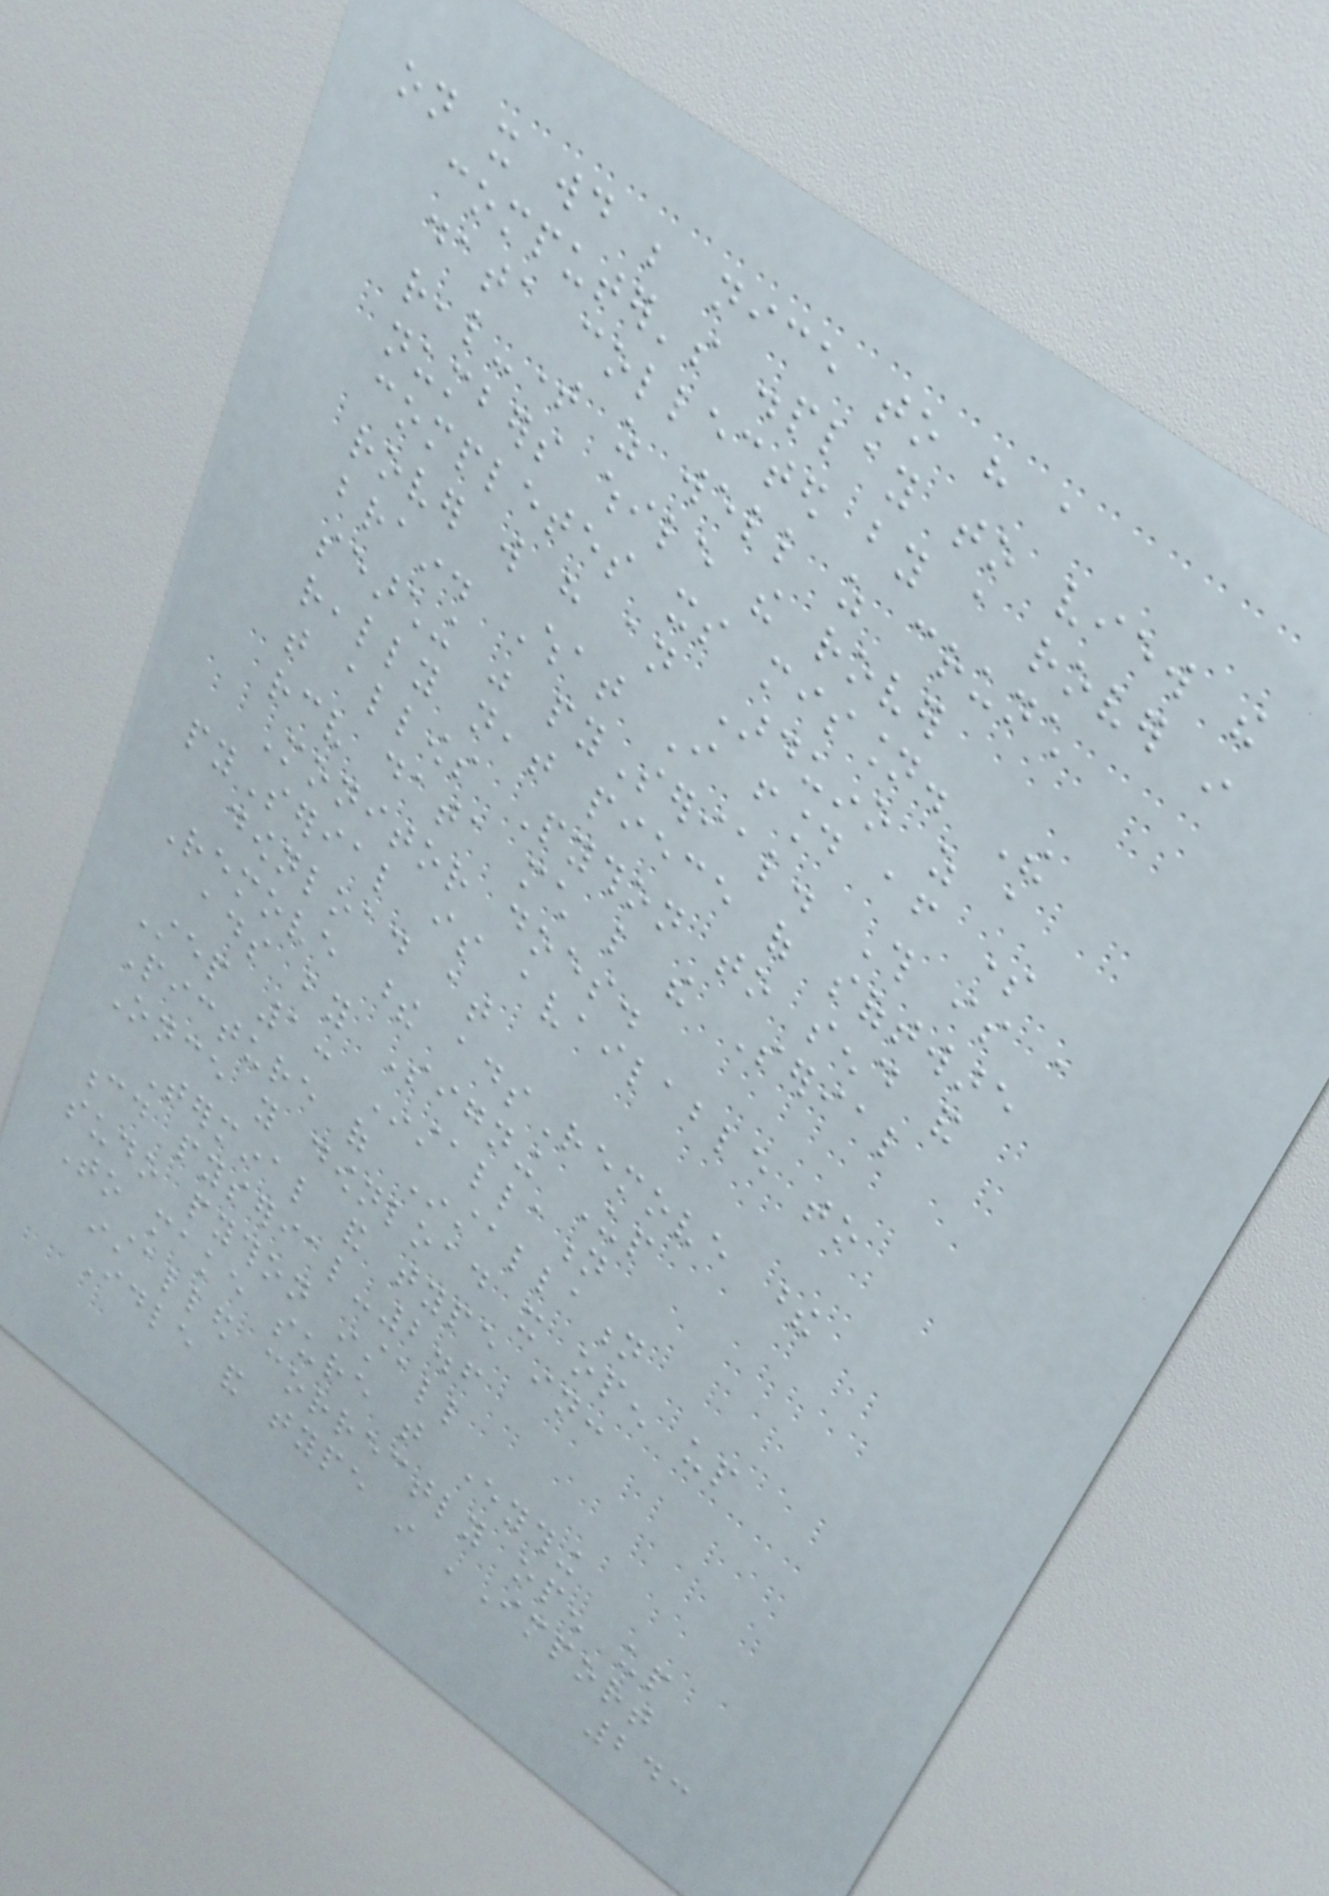on it would be nice to have a
computer's display to view the
data collected by a rover in
real-time as well as crunch
numbers while the rover
completes its mission. The
rover will have an Arduino as a
brain. What I found after some
searching was pySerial. This is a
really neat piece of software
that allows Python to send and
receive data much like the Serial
Monitor does.
pySerial is available to
download at
Remove these adsRemove these
ads by Signing Up
Step 1: Installation
Picture of Installation
Once you download it open up
Terminal and type in:
cd pyserial-2.6
sudo python install
To make sure that everything
installed correctly open up
Idle and type in 'Import
243
